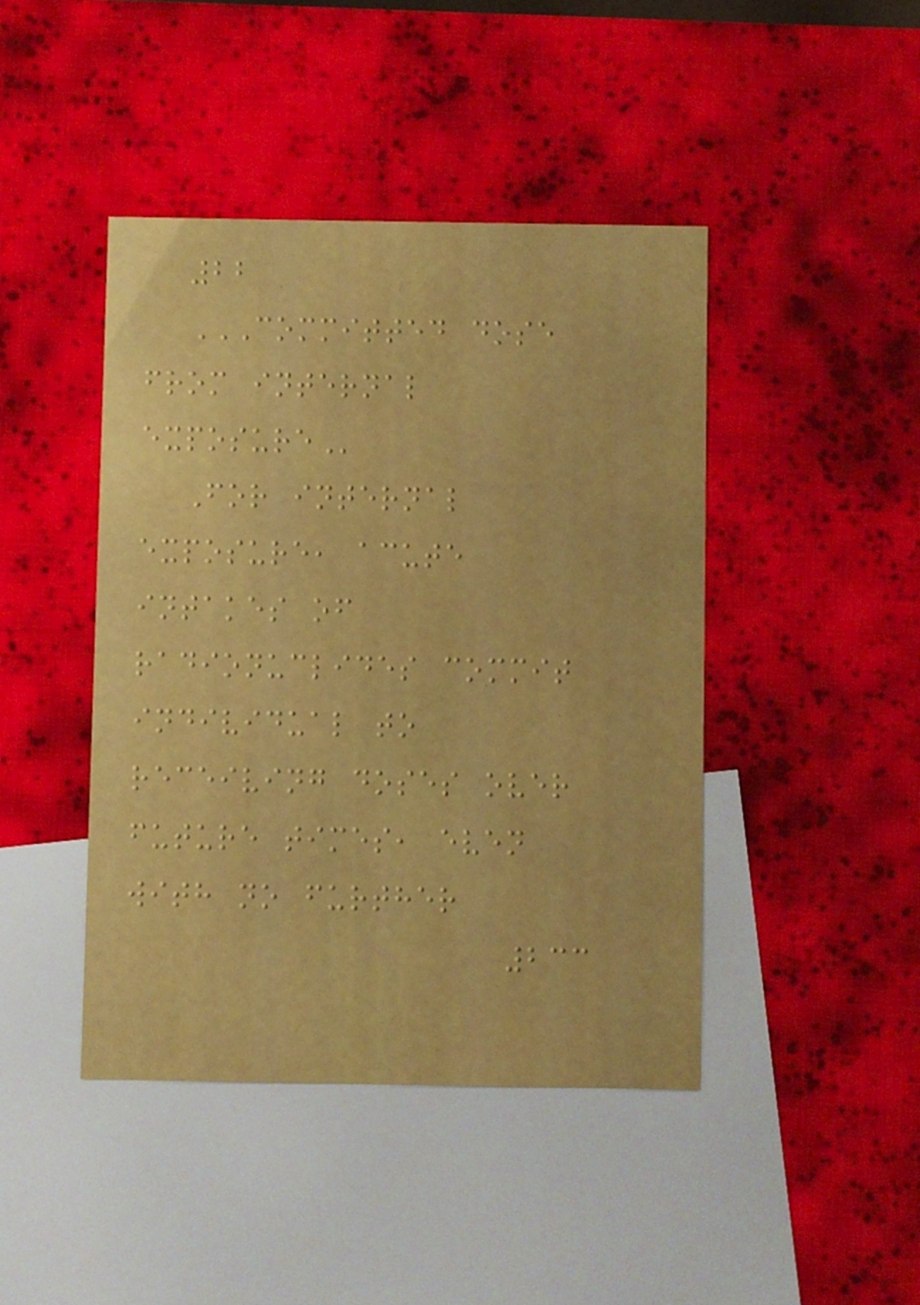22
COMMITTED DOSE
FROM INTERNAL
EXPOSURE
For internal
exposure, acute
intakes of
radionuclides commit
individual to
receiving doses over
future times, even
with no further
233
